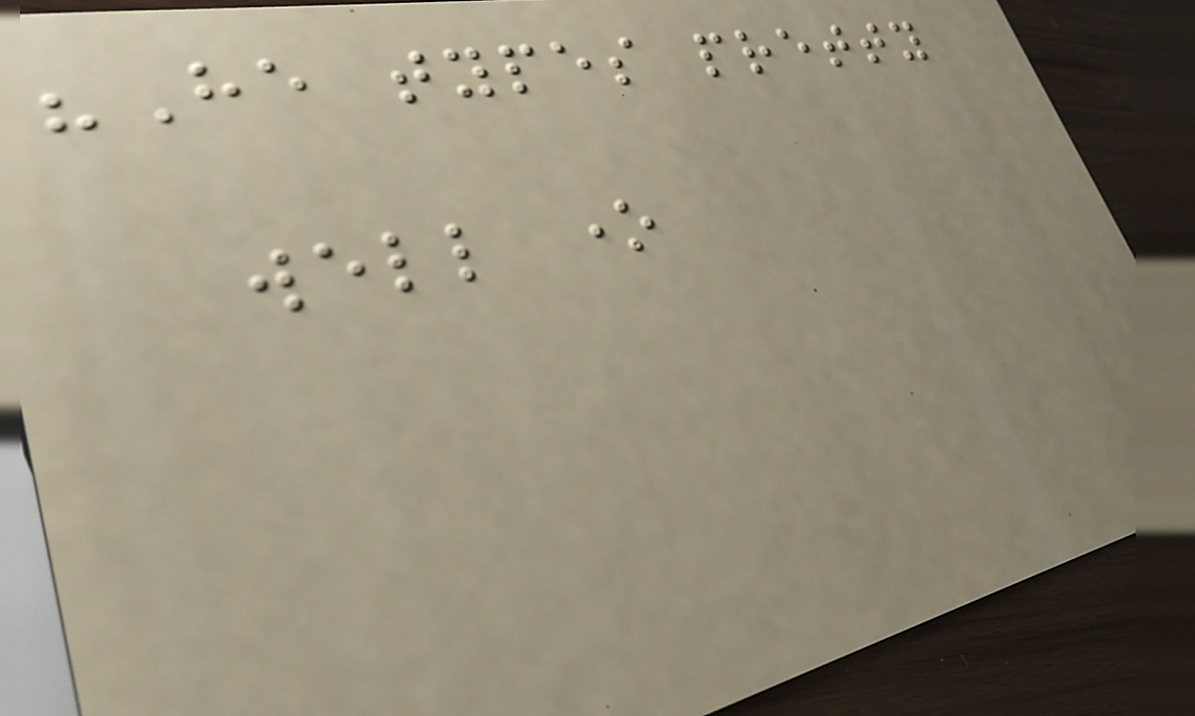"He types pretty
well one
